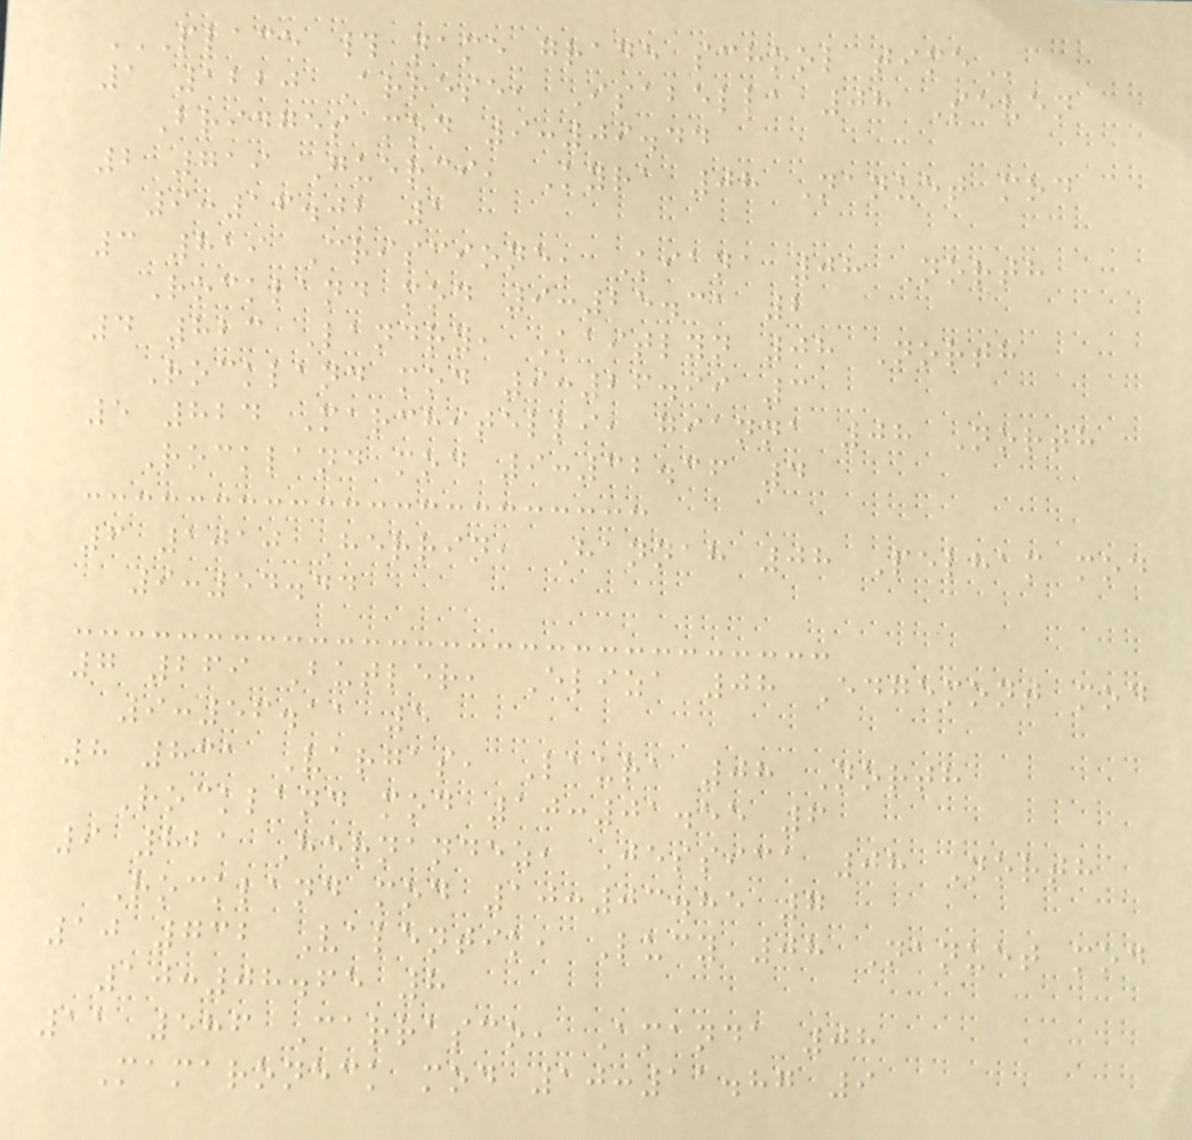PLACE # NAME GRADE SCHOOL TIME
1 1220 Arrese, Isabella 08 Seven
Bridges mod 9:09.44
2 719 Guerci, Kyra 08 Nanuet mod
9:16.02 1
3 819 Criscione, Kiana 08 North
Rockland mod 9:25.31 2
4 823 Landry, Kaitlyn 08 North
Rockland mod 9:26.99 3
5 824 Marchitelli, gianna 08 North
Rockland mod 9:32.36 4
6 1010 Herrin, Hannah 08 Pelham mod
9:54.44
7 269 Butler, Eliza 08 Edgemont mod
9:56.11 5
8 831 Vargas, Laura 08 North
Rockland mod 10:01.55 6
9 821 Hernandez, Jessica 08 North
Rockland mod 10:03.85 7
10 732 Valentik, Lucy 08 Nanuet mod
10:08.65 8
11 586 Carrasco, Amanda 08
Mamaroneck mod 10:11.87 9
